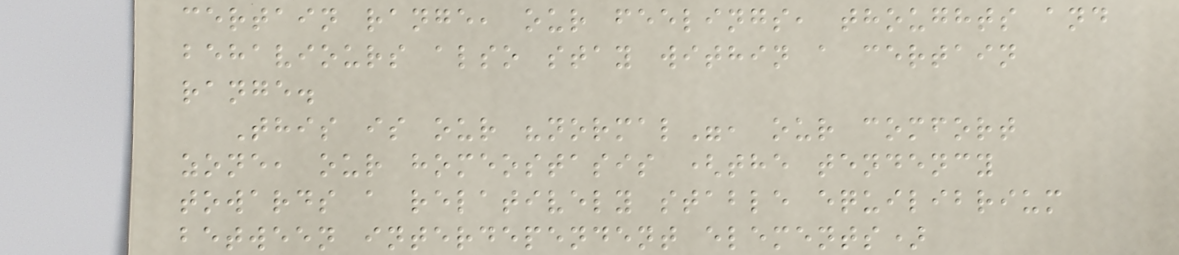certain range, our feelings, thoughts and
behaviours also stay within a certain
range.
This is our "normal", our comfort
zone, our homeostasis (the tendency
towards a relatively stable equilibrium
between interdependent elements)
